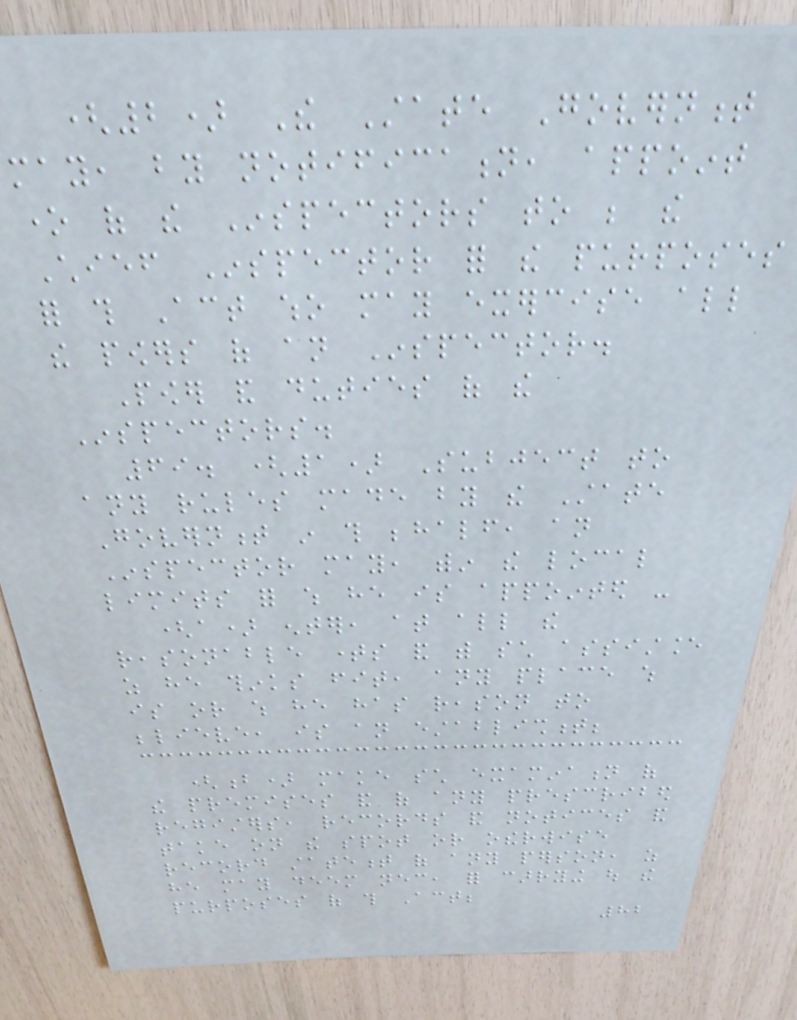(2) The State Government
may, by notification, appoint
one of the Inspectors to be the
Chief Inspector for the purposes
for this Act who may exercise all
the powers of an Inspector.
Power and duties of the
Inspectors.
69. (1) Subject to
any rules made by the State
Government in this behalf, an
Inspector may, within the local
limits for which he is appointed -
(a) enter, at all the
reasonable times and with such assistance
as he thinks fit, any place which
is or which he has reason to
believe, is an establishment;
(b) make such examination of
the premises and of any prescribed
registers, records and notices and
take on the spot or otherwise
record statement of any person, as
he may deem necessary, for carrying out the
purposes of this Act;
82
